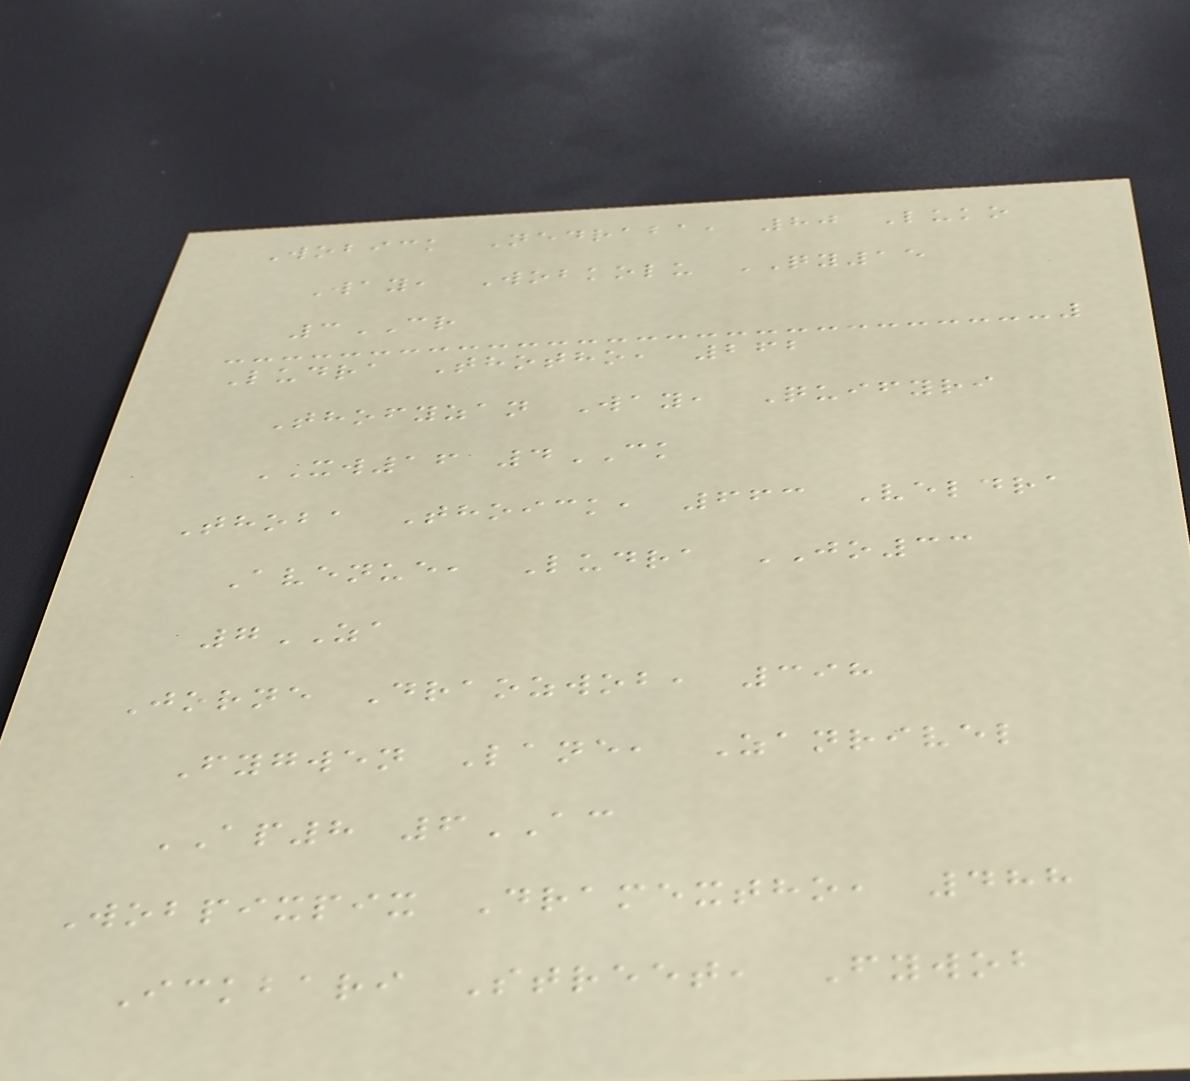Wobick Nedraba, 80 Luko
Way, Wobkolu QY15
3CR
Ludra Thotho, 262
Thofyzan Way, Quifyri
XW16 4CK
Thoba Thoick, 663 Veldra
Avenue, Ludra JO33
7ZA
Jorne Draozwob, 398
Fygwen Lane, Zanrivel
AP8 6AC
Wobpixpix Dramextho, 488
Ickbari Street, Fywob
